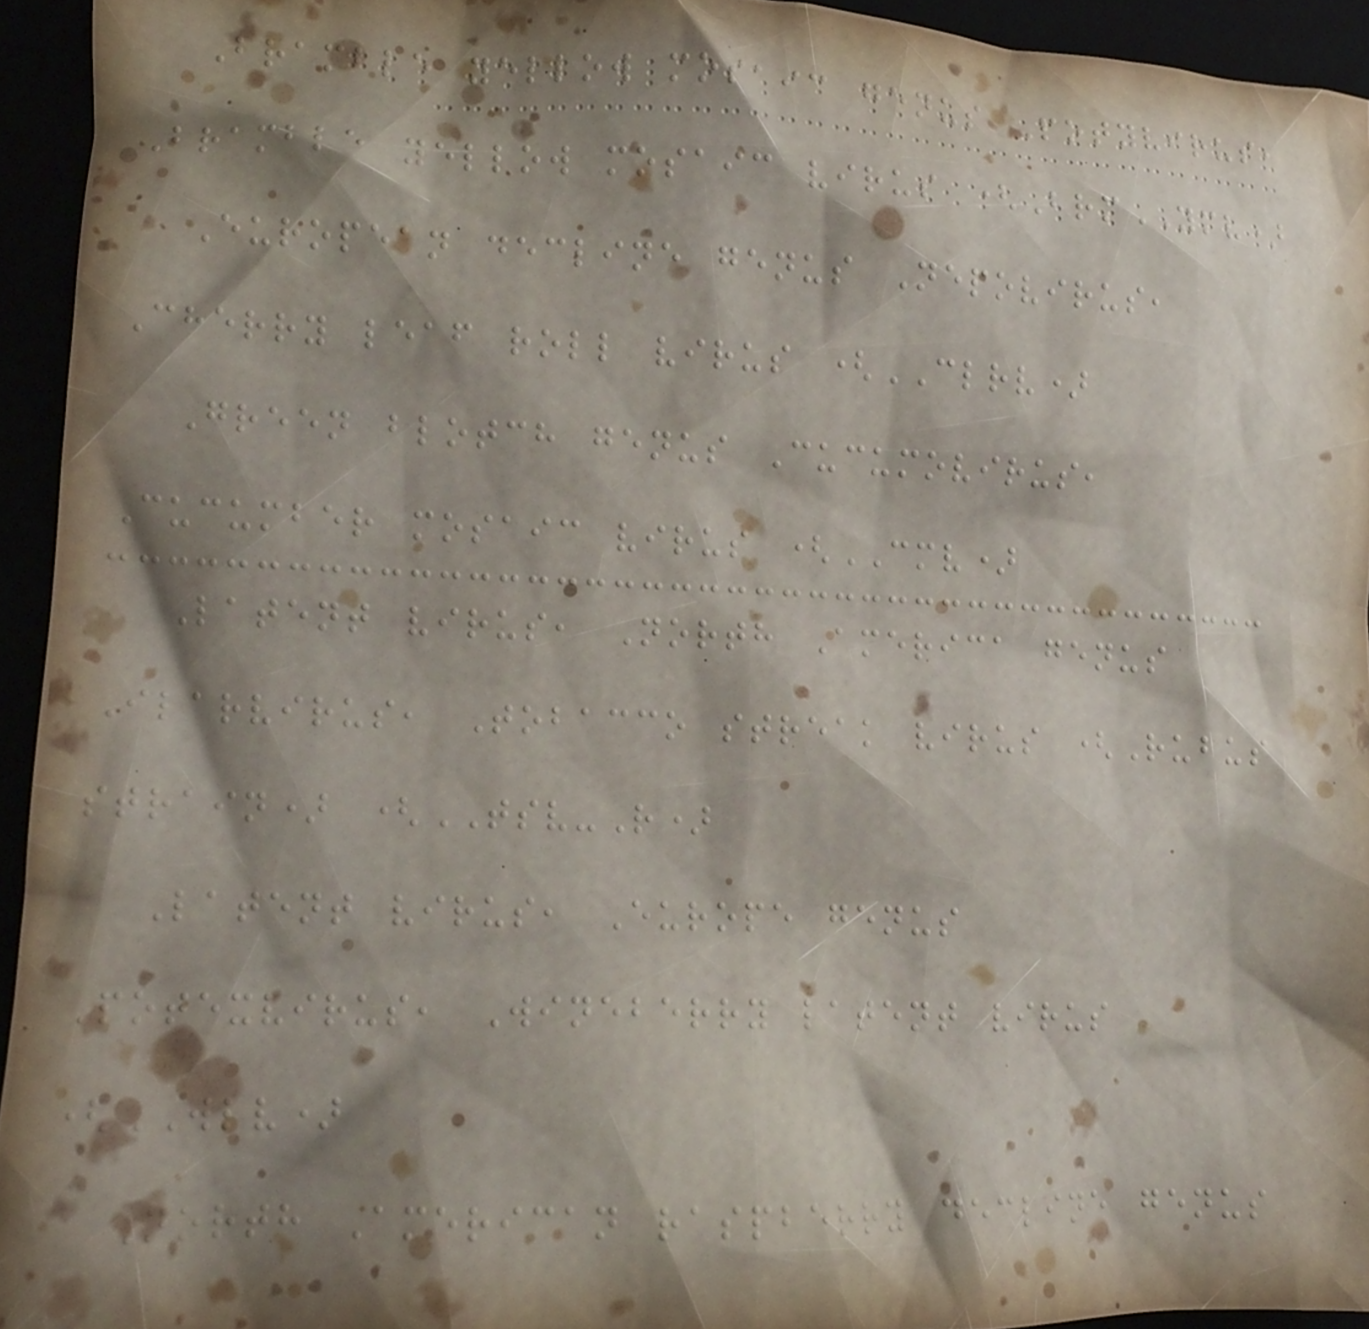Bramble yellow mosaic genus Potyvirus,
Bramble yellow mosaic virus (BrmYMV)
European decline genus Nepovirus,
Cherry leaf roll virus (CLRV)
Green blotch genus Cucumovirus,
Cucumber mosaic virus (CMV)
Latent virus, North America genus
Ilarvirus, Tobacco streak virus (Rubus
strain) (TSV-R)
Latent virus, Europe genus
Potexvirus, Wineberry latent virus
(WLV)
North American raspberry decline genus
